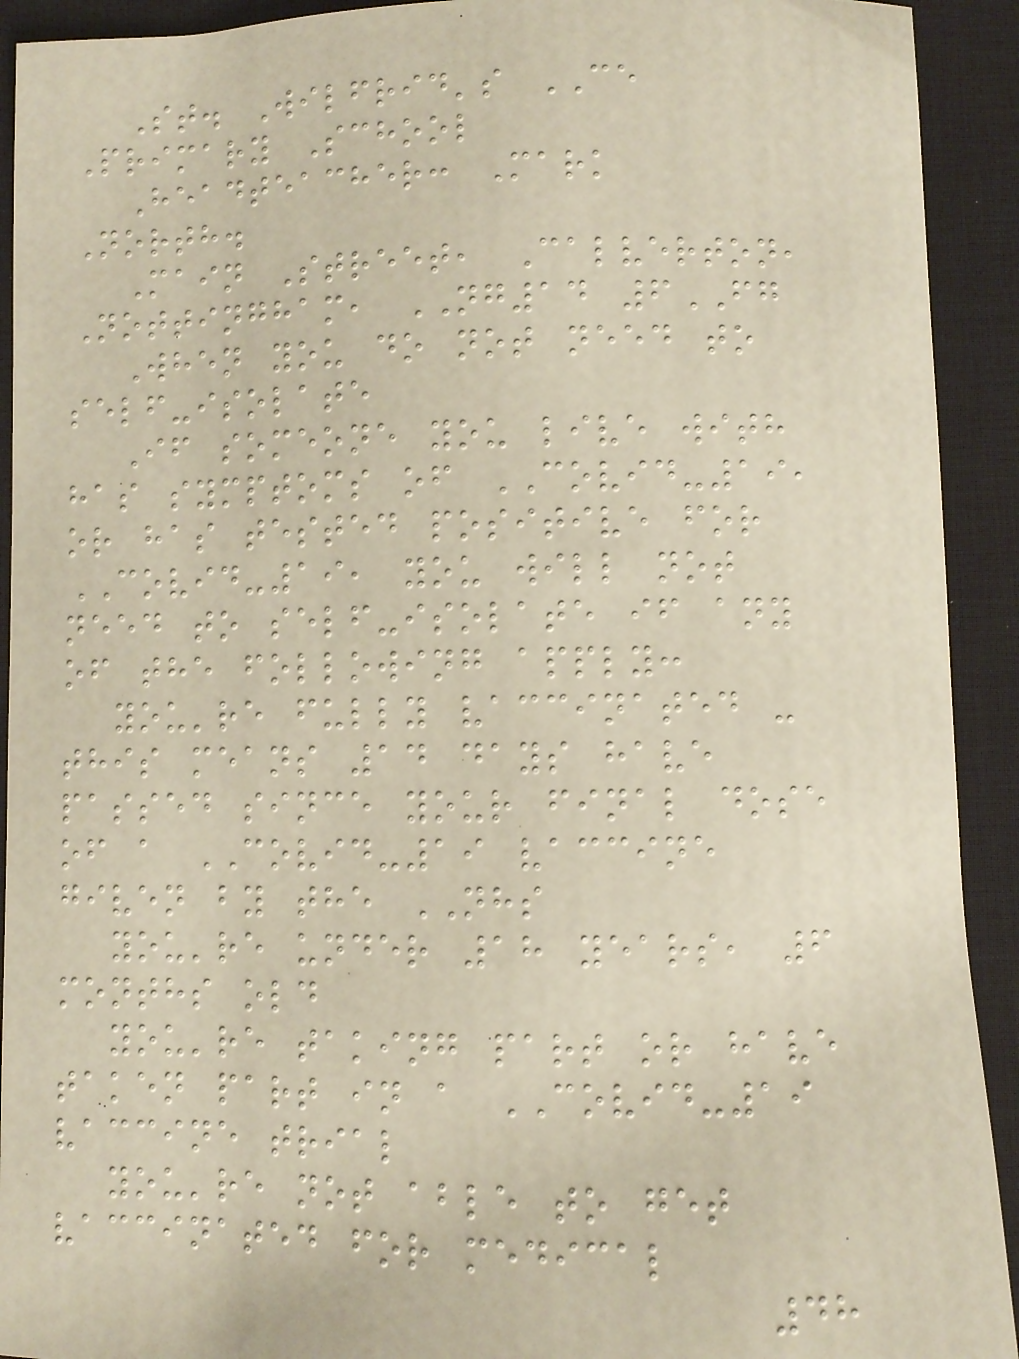St. Wilfrid's CE
Primary School
Headteacher: Mark
North.
Main Street, Calverton,
Nottingham, NG14 6FG
When you do not need to
self-isolate
If someone you live with
has symptoms of COVID-19,
or has tested positive for
COVID-19, you will not
need to self-isolate if any
of the following apply:
you're fully vaccinated -
this means 14 days have
passed since your final dose
of a COVID-19 vaccine
given by the NHS
you're under 18 years, 6
months old
you're taking part or have
taken part in a COVID-19
vaccine trial
you're not able to get
vaccinated for medical
48
